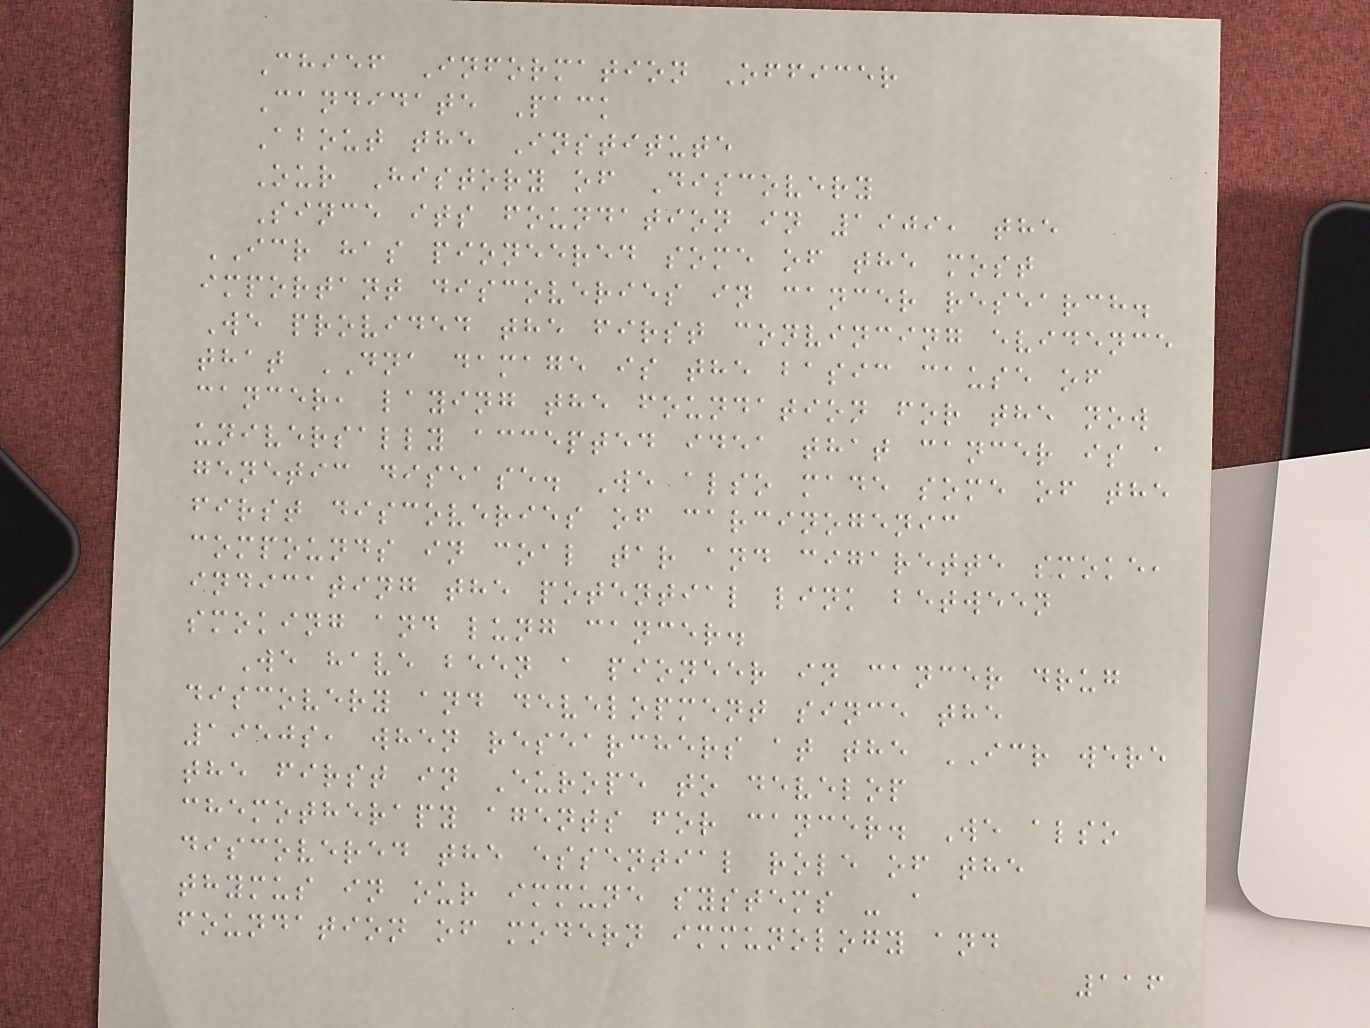Chief Information Officer
Candidate Pack
About the Institute
Our History of Discovery
Since its foundation in 1909, the
ICR has pioneered some of the most
important discoveries in cancer research.
We provided the first convincing evidence
that DNA damage is the basic cause of
cancer, laying the foundation for the now
universally accepted idea that cancer is a
genetic disease. We also made some of the
first discoveries of carcinogenic
compounds in coal tar and cigarette smoke,
indicating the potential link between
smoking and lung cancer.
We have been a pioneer in cancer drug
discovery and development since the
1950s, when researchers at the ICR were
the first in Europe to develop
chemotherapy agents for cancer. We also
discovered the essential role of the
thymus in our immune systems - a
foundation of modern immunology and
116
